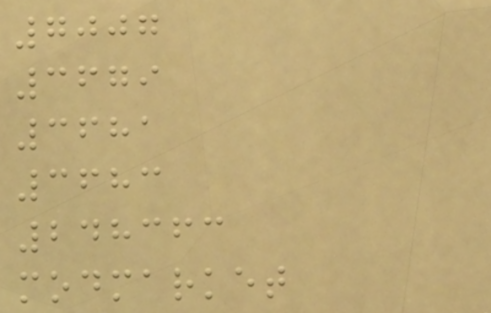7007
3679
3681
3683
248363
modmarket
